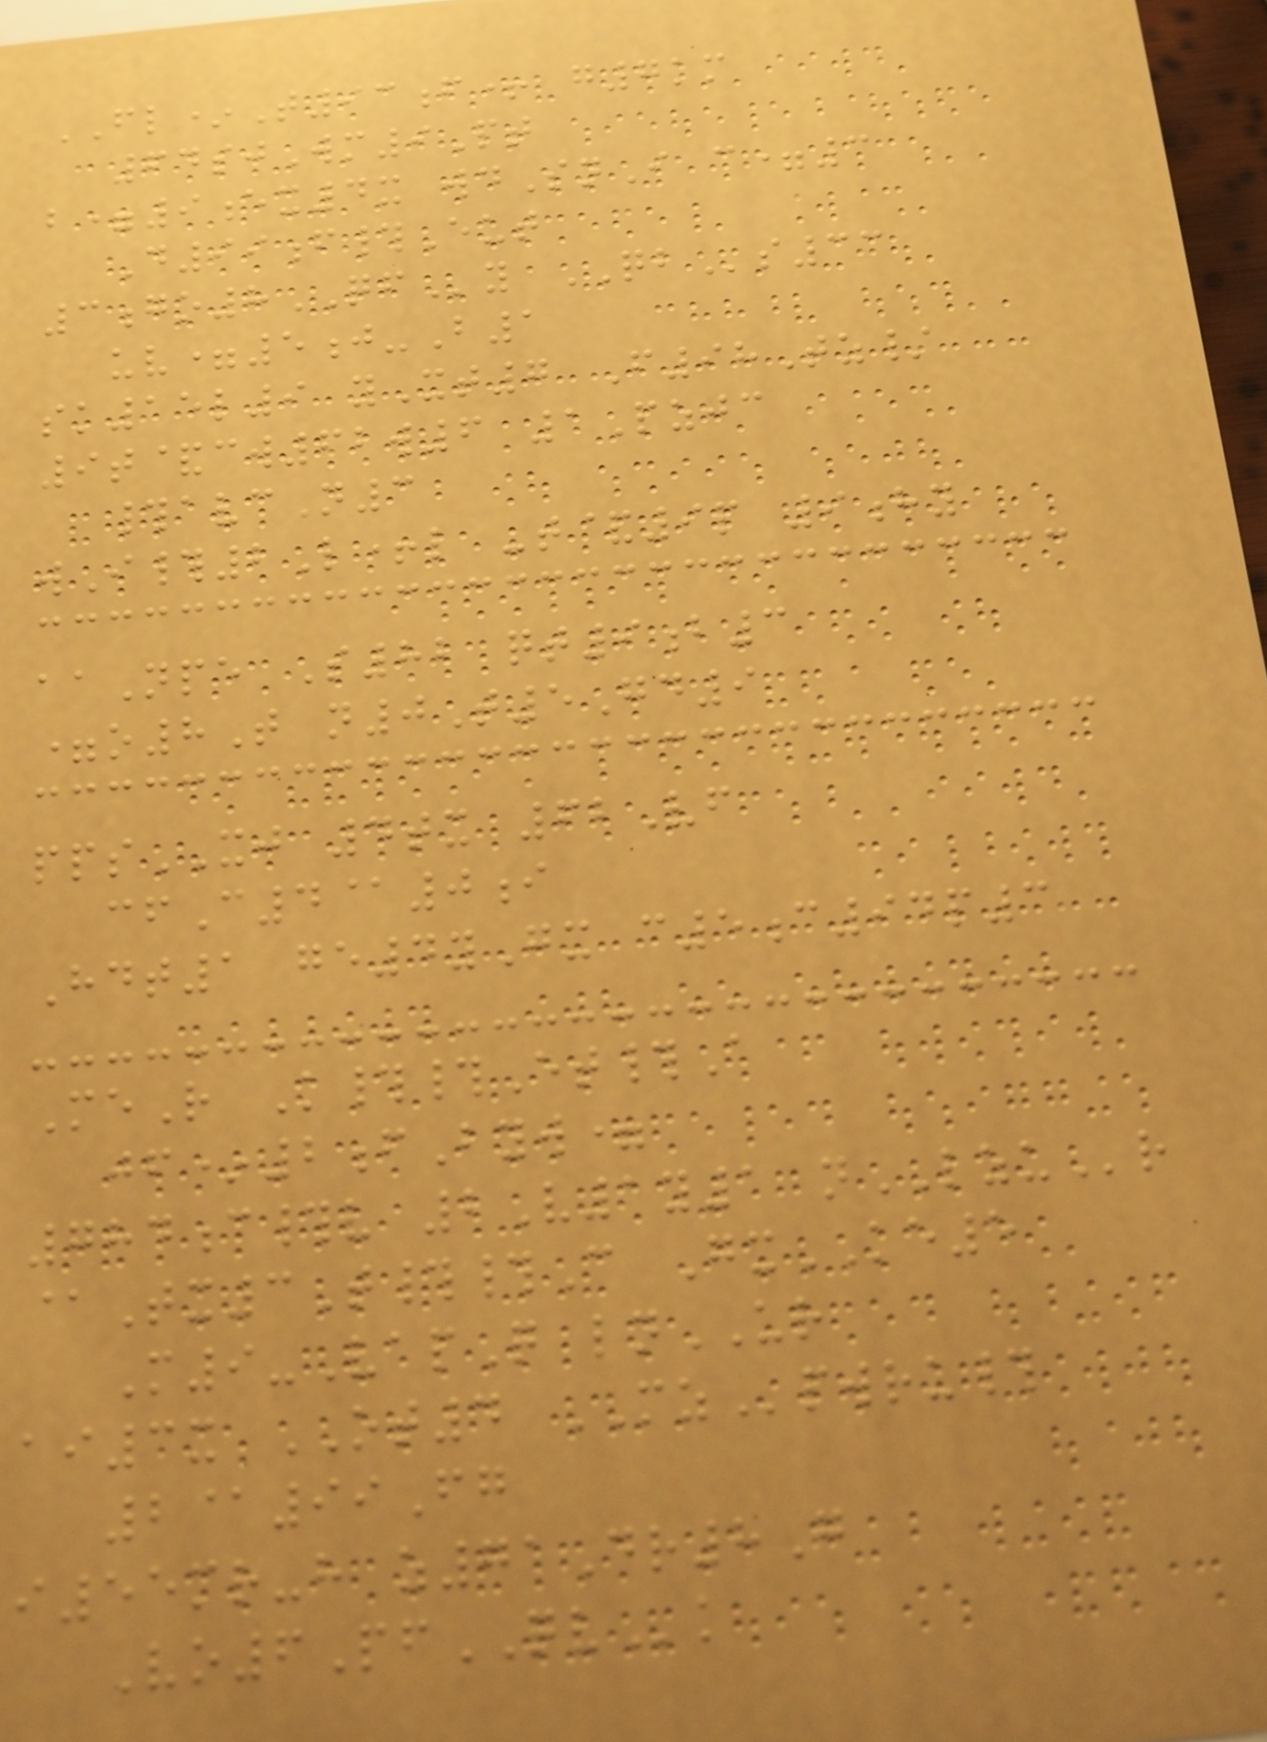FL*T93f+ g7km
64sjWm9Pt
b=9ex4x wdSnI c=3
D99f#Eut
3go8QFy QBs33
uv=5j-B1
sk15l9 yXt7 F98Tz/
9t&cw62w6 1Pzjc
#avcN3
wI#2L+l -t&9p 9hy
aaNpe S82 qt9b3
=o8T n0T5Gd9
ppsXJ 4tx 62Vf
cfC4@0i
Hdt1 ge4yGx c5c94p3
MeR K##Et#A
jf*2fByw=
784c#v 2V1y1 nLZUr
@Tx3T##C GxKE5
M9-VapQ lnUR
ai3x OT4 MZpwru#
2@99Fg
i55mr-h z71Dr8G
Vo6PfQVk
